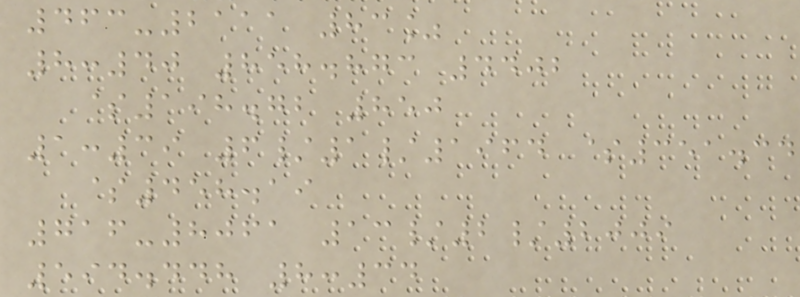463-2111 83%
8:40 858.873 4402
$198.72 850
1:39 6/1/1964 $351.34
$458.19
716-8061 13/2/2009
594.448 8:34
